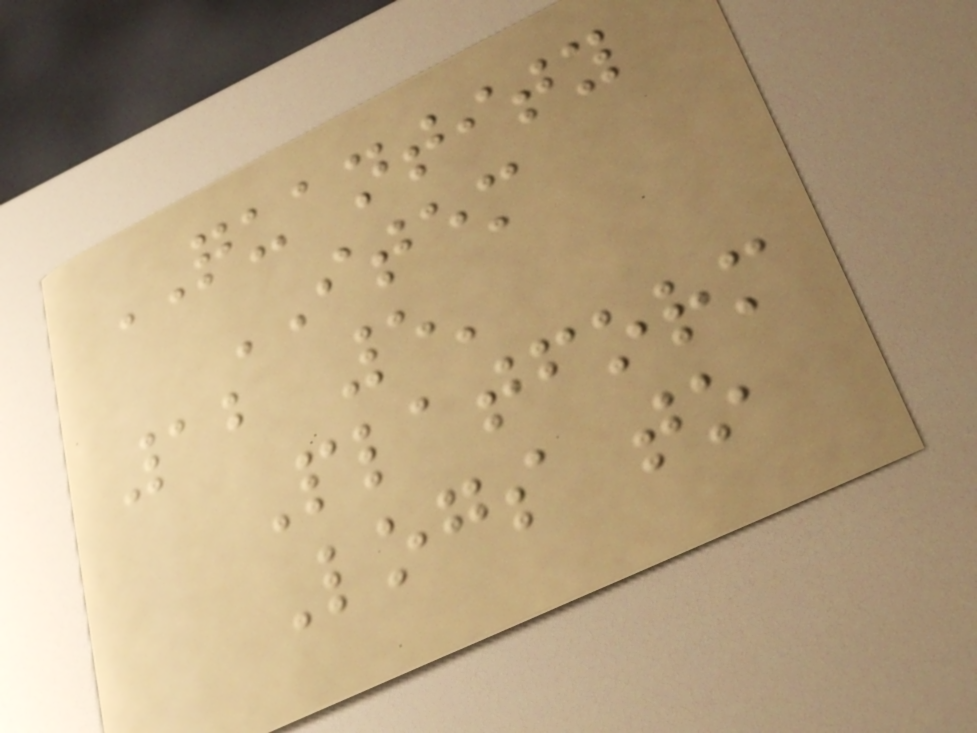QUANTITY
ITEM
12 5'
Platform
Logs to
